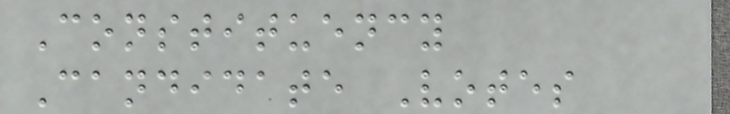Constituency
Candidate Votes
